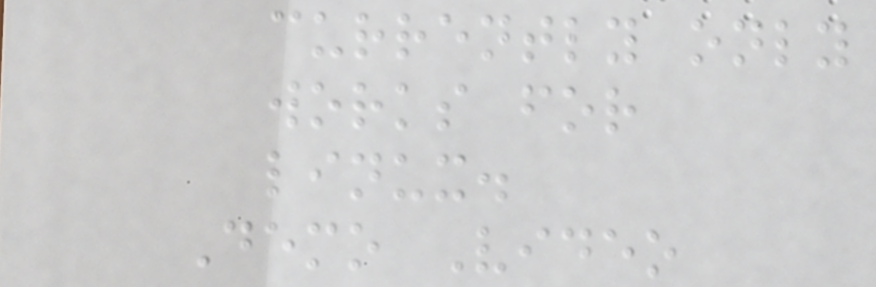currently only
works for
linux.
Demo Video
